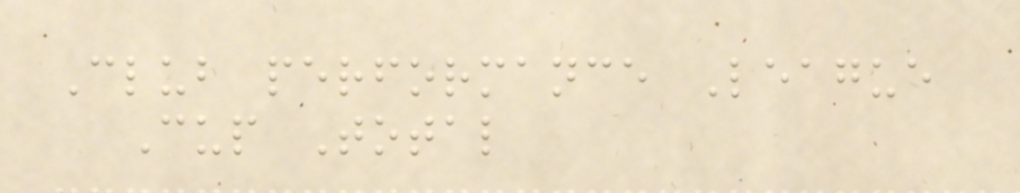Club performance League
Cup Total
